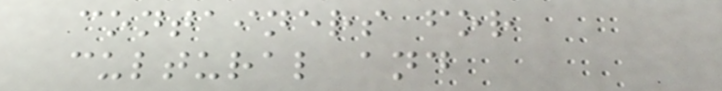containers for
cultural and
